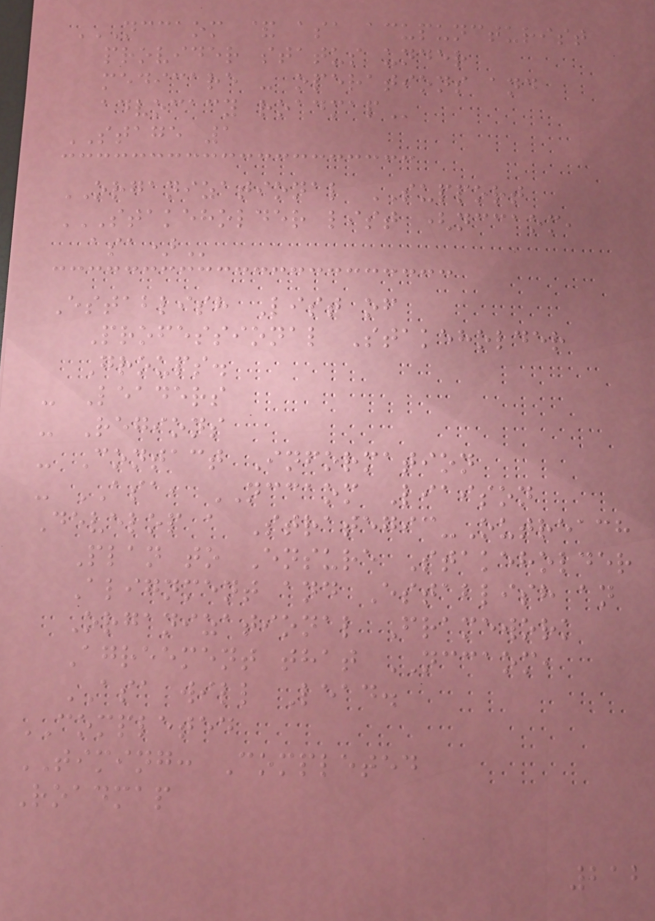NCCAOM & ASA ACUPUNCTURIST
PROVIDER STATUS UNDER
MEDICARE - OPERATIONS AND
ADVOCACY ROADMAP
STAGE 1
ORGANIZATIONAL SUPPORT
STAKEHOLDER LIST (NCCAOM,
ASA)
Establish List of
Professional Stakeholder
Groups.
- Leaders
- Regions
- Contact Information
- ASA, NCCAOM Liaison
Develop a Strategic-Outreach
Plan to Ensure Stakeholder
Alignment and Establish an
Organizational Framework
Agreement that NCCAOM,
ASA will Lead.
COMPLETED
TIMING: Completed
Roadmap
212
